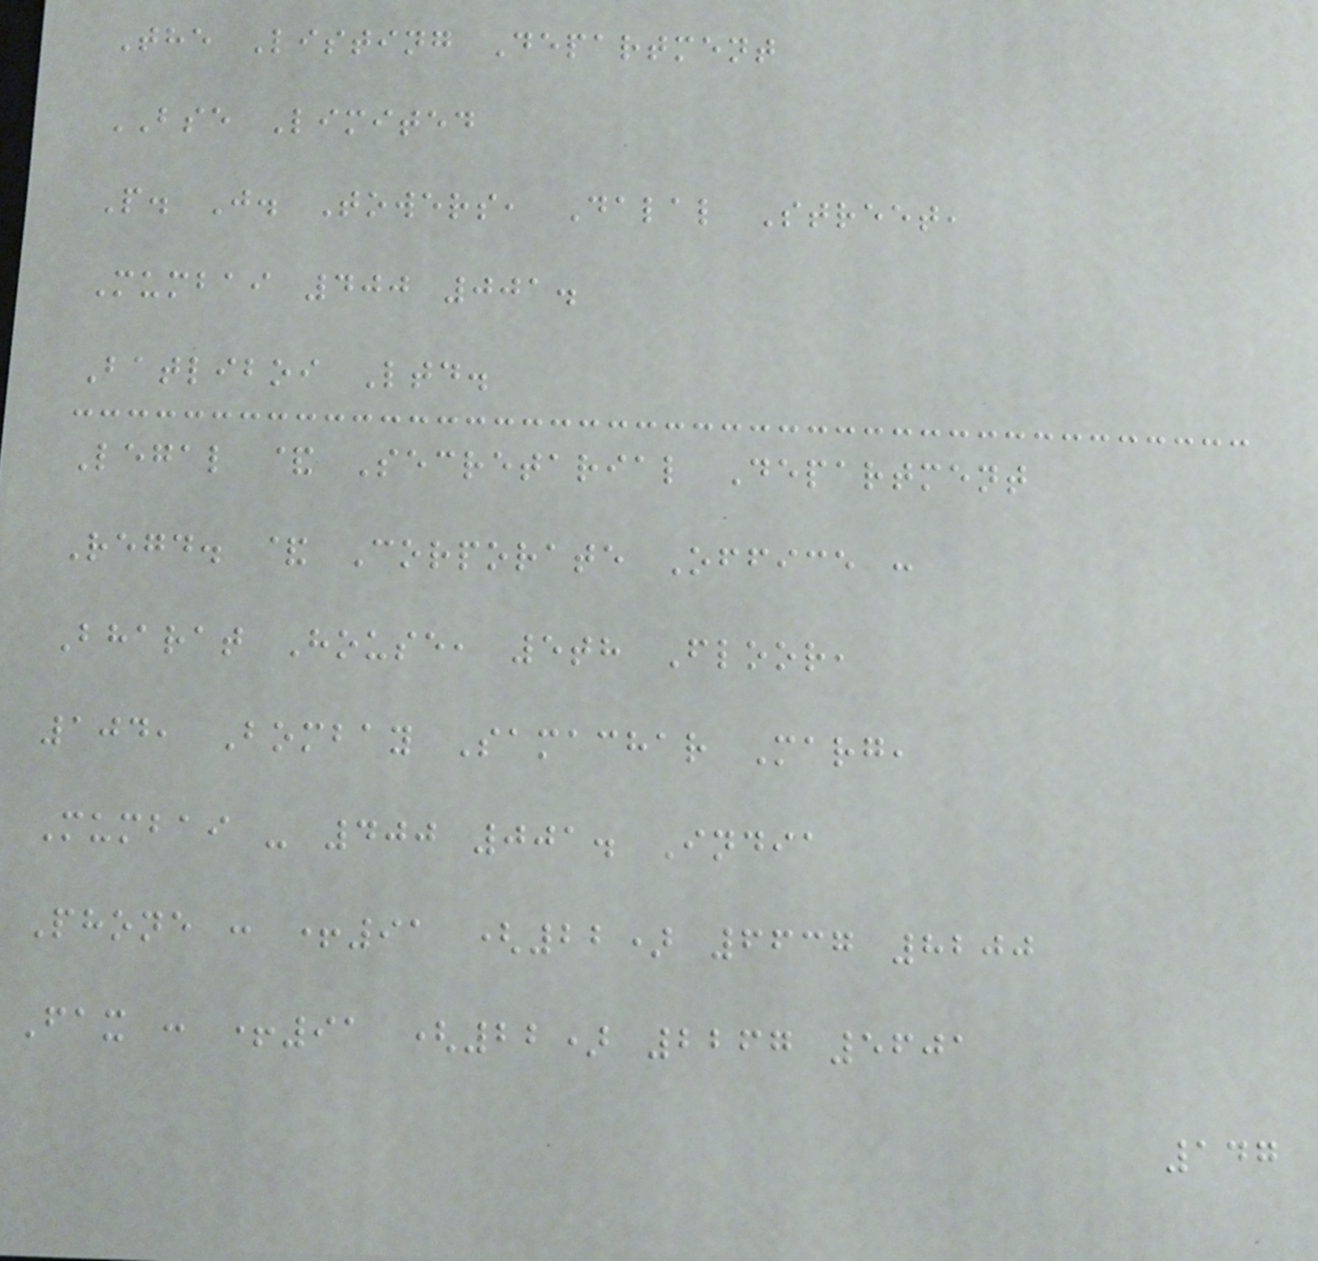The Listing Department
BSE Limited
P. J. Towers, Dalal Street,
Mumbai 400 001.
Batliboi Ltd.
Legal & Secretarial Department
Regd. & Corporate Office :
Bharat House, 5th Floor,
104, Bombay Samachar Marg,
Mumbai - 400 001. India
Phone : +91 (22) 6637 8200
Fax : +91 (22) 2267 5601
147
